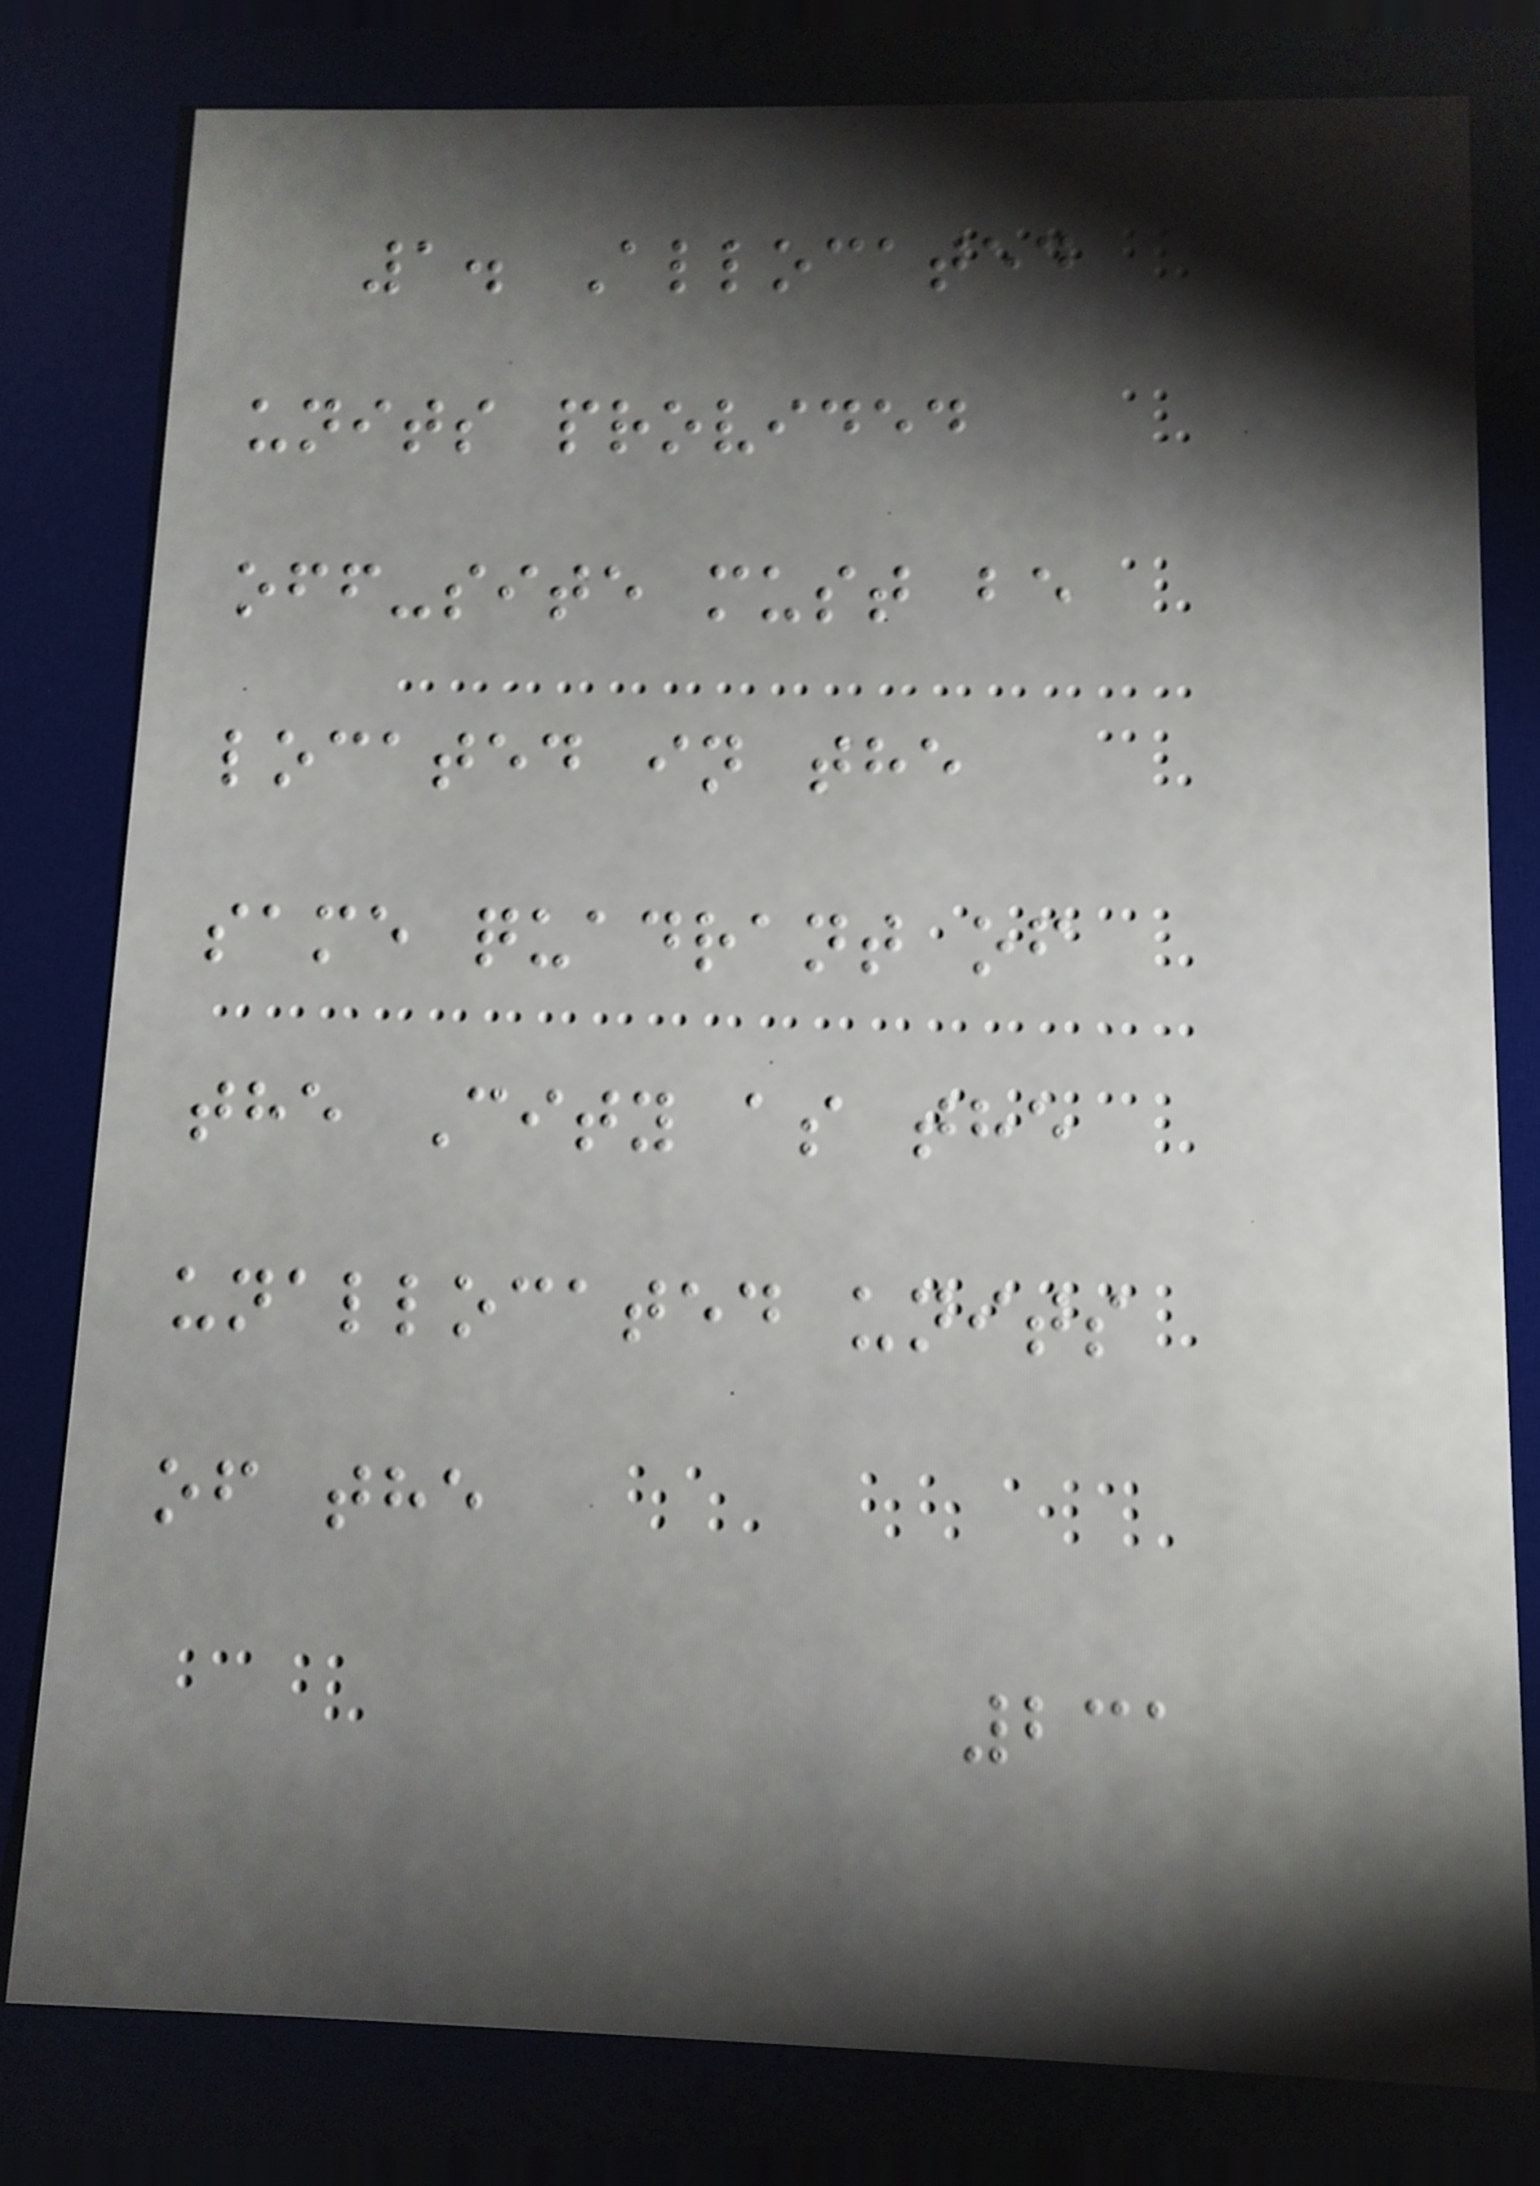1. Allocated
units provided
off-site must be
located in the
same quadrant of
the City as the
unallocated units
of the
231
